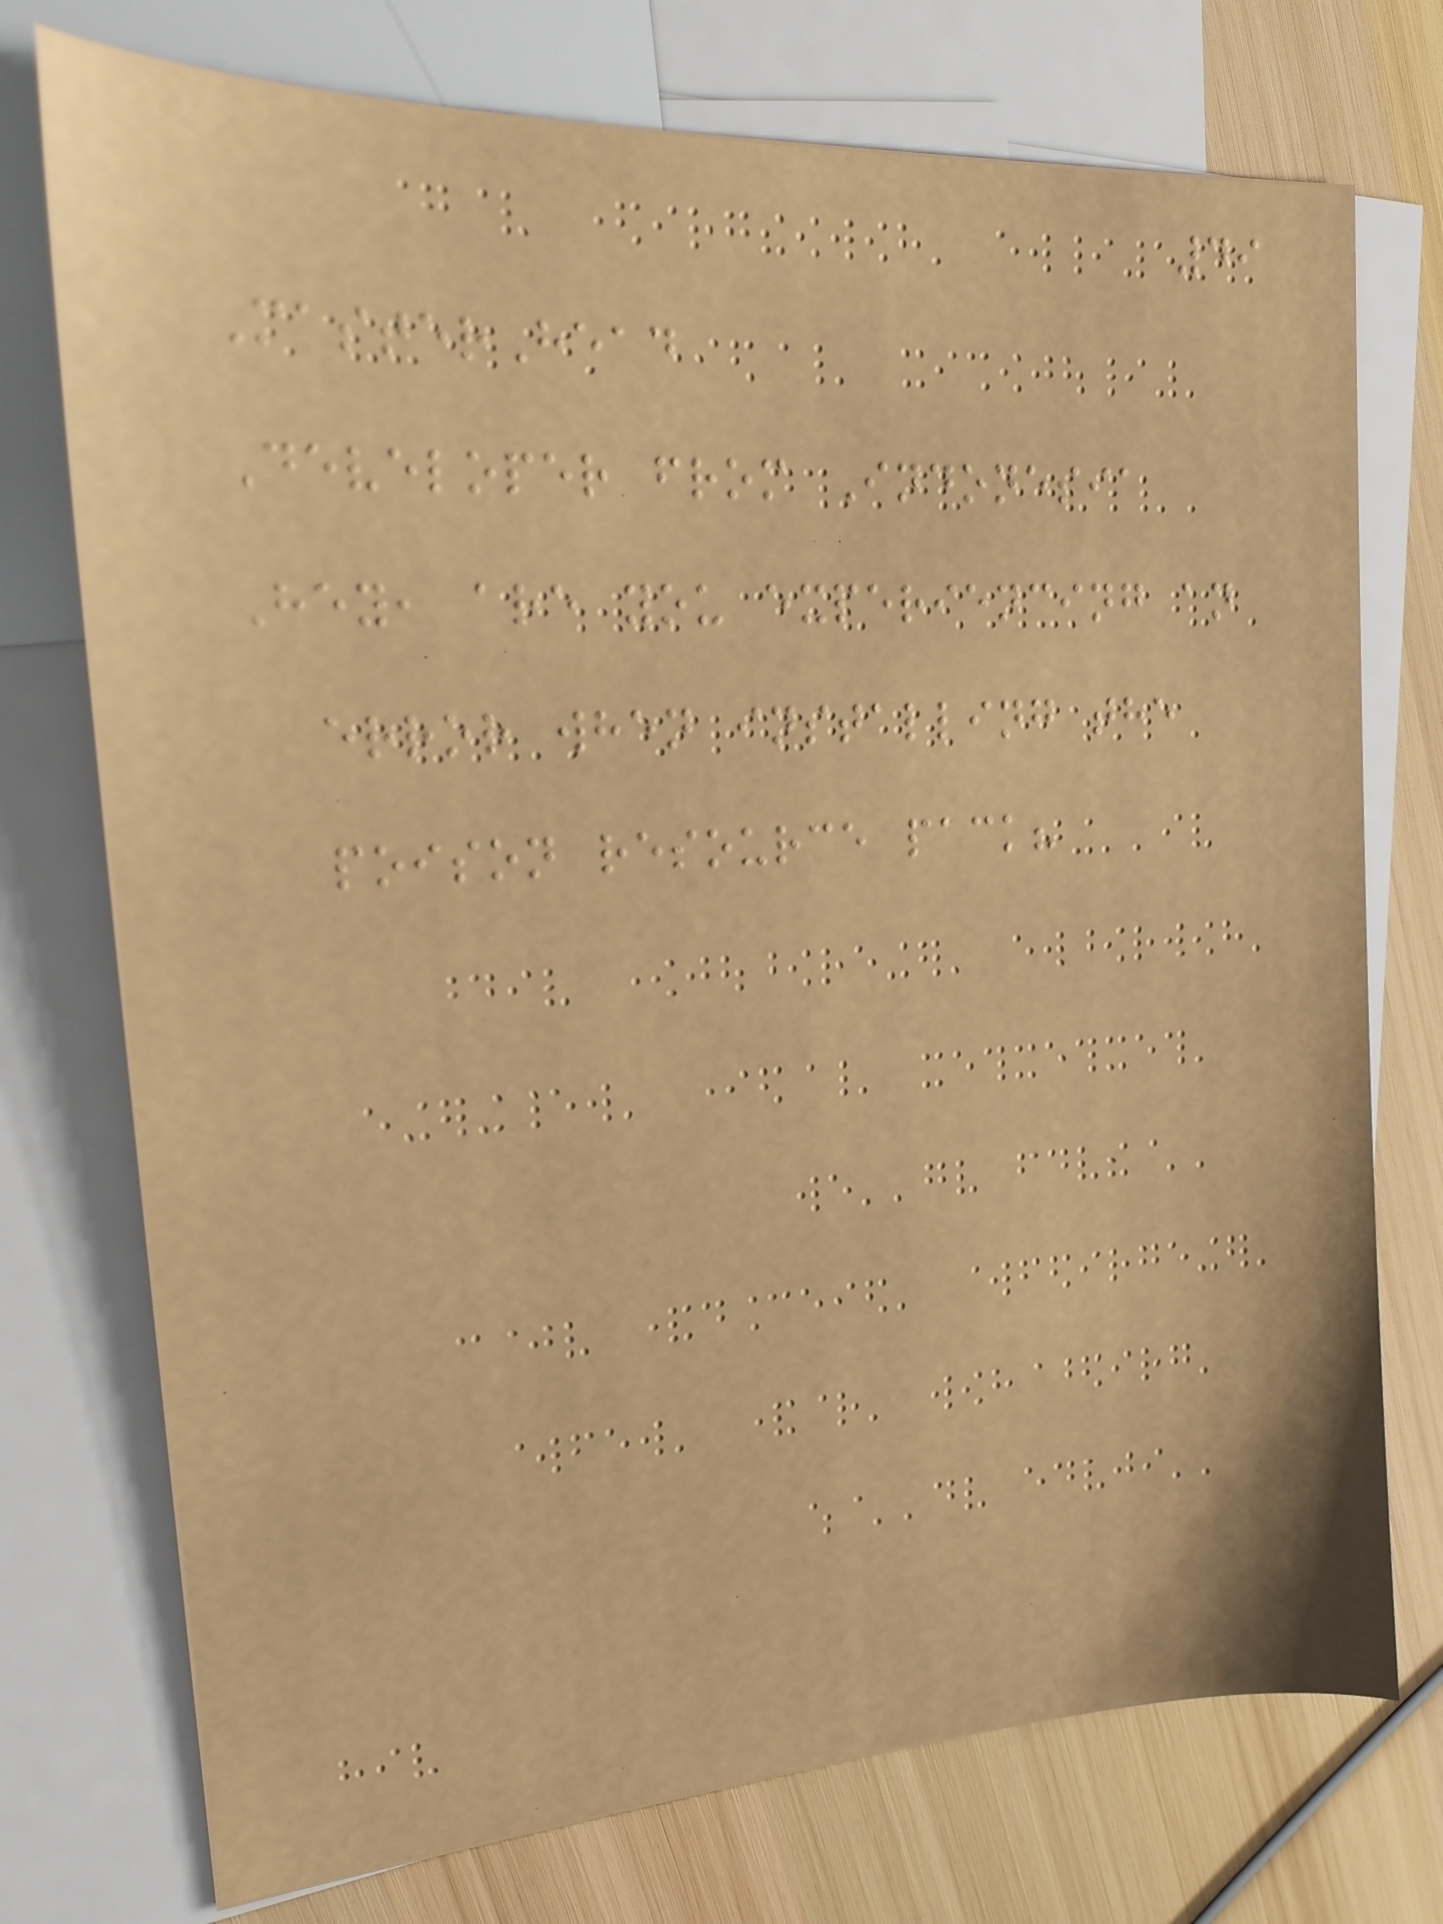49
MasterHead
Developer from Indonesia
Hey, are you experiencing an
error when installing the
poison resource pack?
